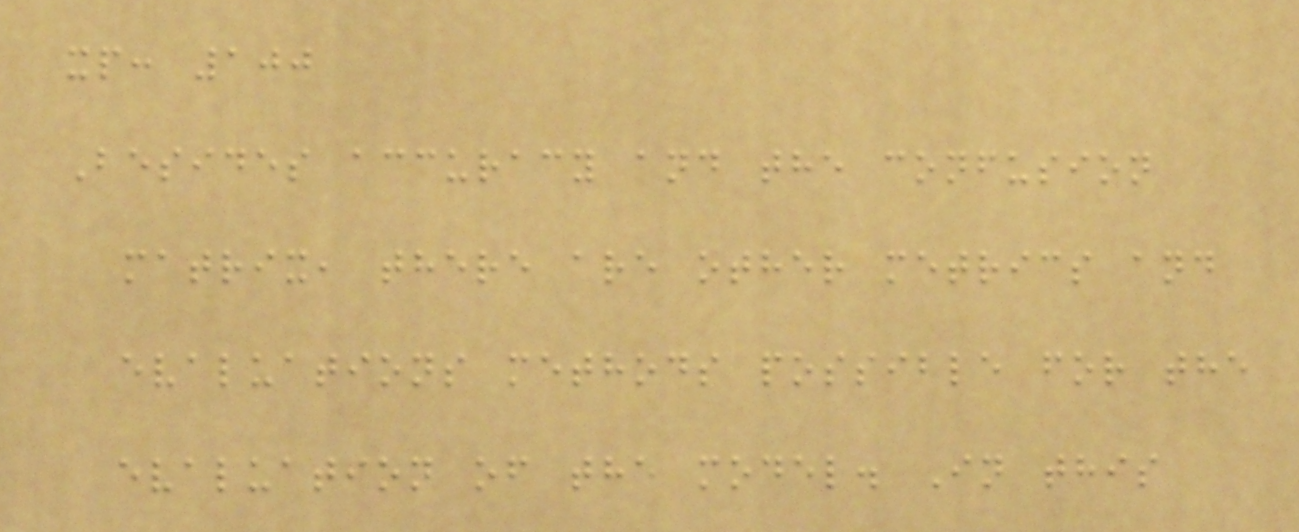xp: 100
Besides accuracy and the confusion
matrix, there are other metrics and
evaluations methods possible for the
evaluation of the model. In this
